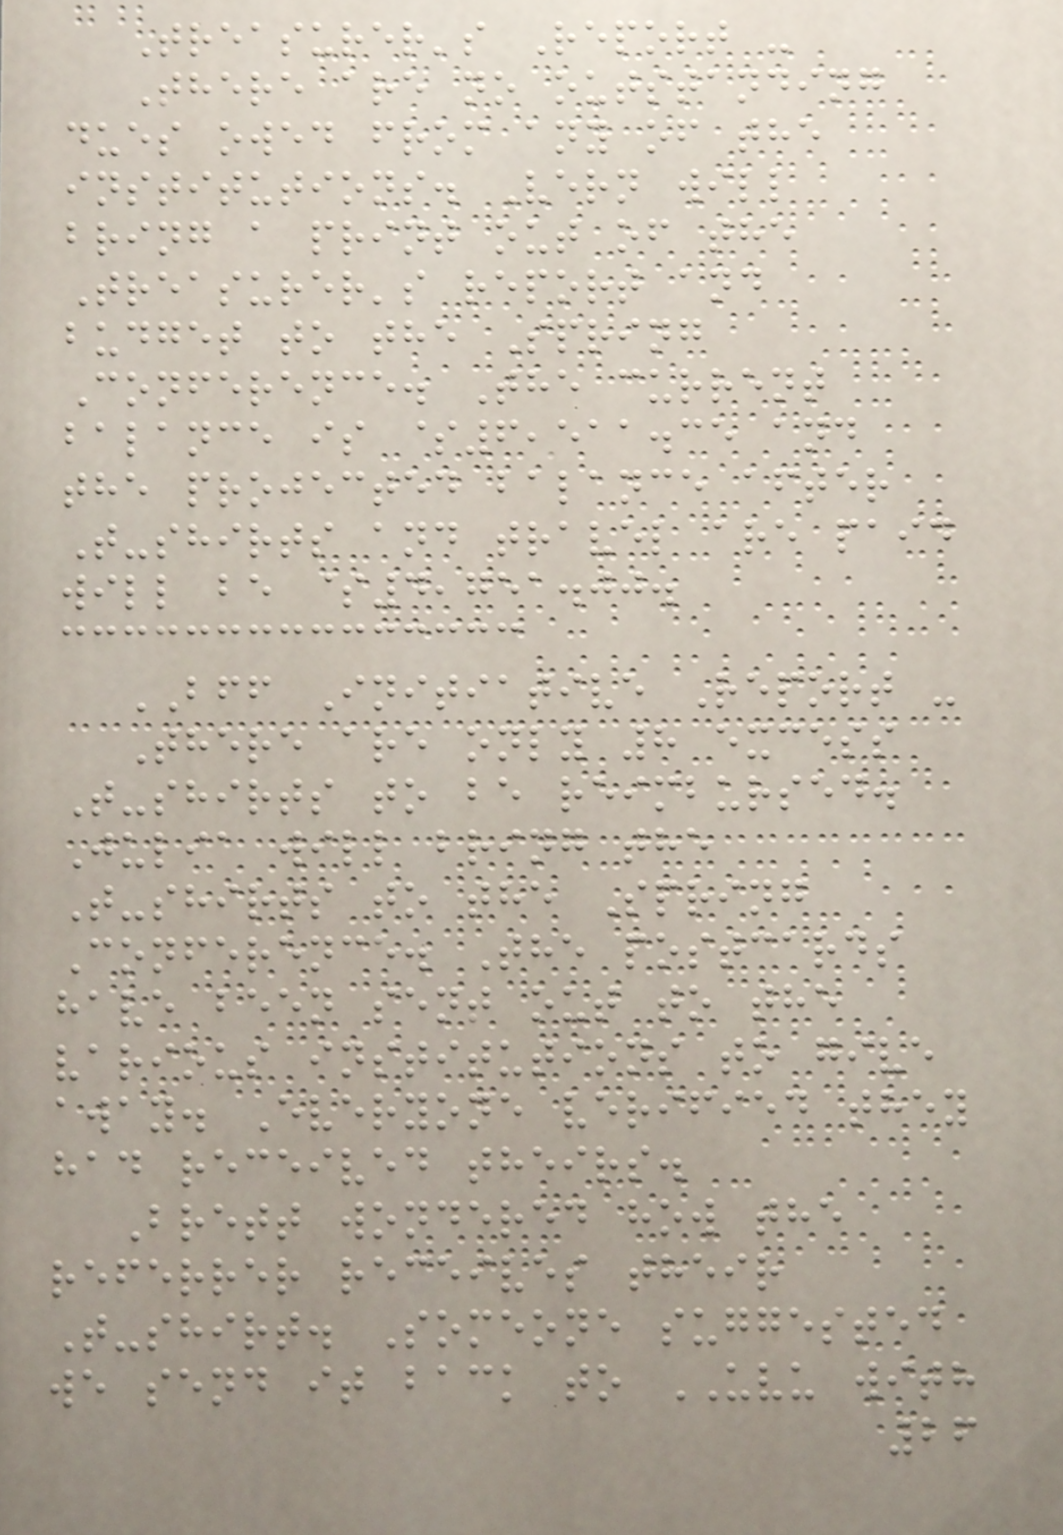Treasurer's Report -
There are no outstanding
dues owed from any of the
institutions. Vern will
bring a print out of the
Treasurer's report and
budget to the Spring
Conference. The current
balance is $6,511.35 and
the projected balance after
T-shirts and travel are paid
will be $4,751.00.
BFF Initiative Report -
There are only 8 excess
T-shirts to be reimbursed.
Julia will bring the
T-shirts to the Spring
Conference. The postcards
have been sent out to the
various institutions to give
away. Everyone verified they
had received theirs.
Brett wondered how the
referrer receives their
T-shirt. Someone suggested
we send it back to UVU with
26
